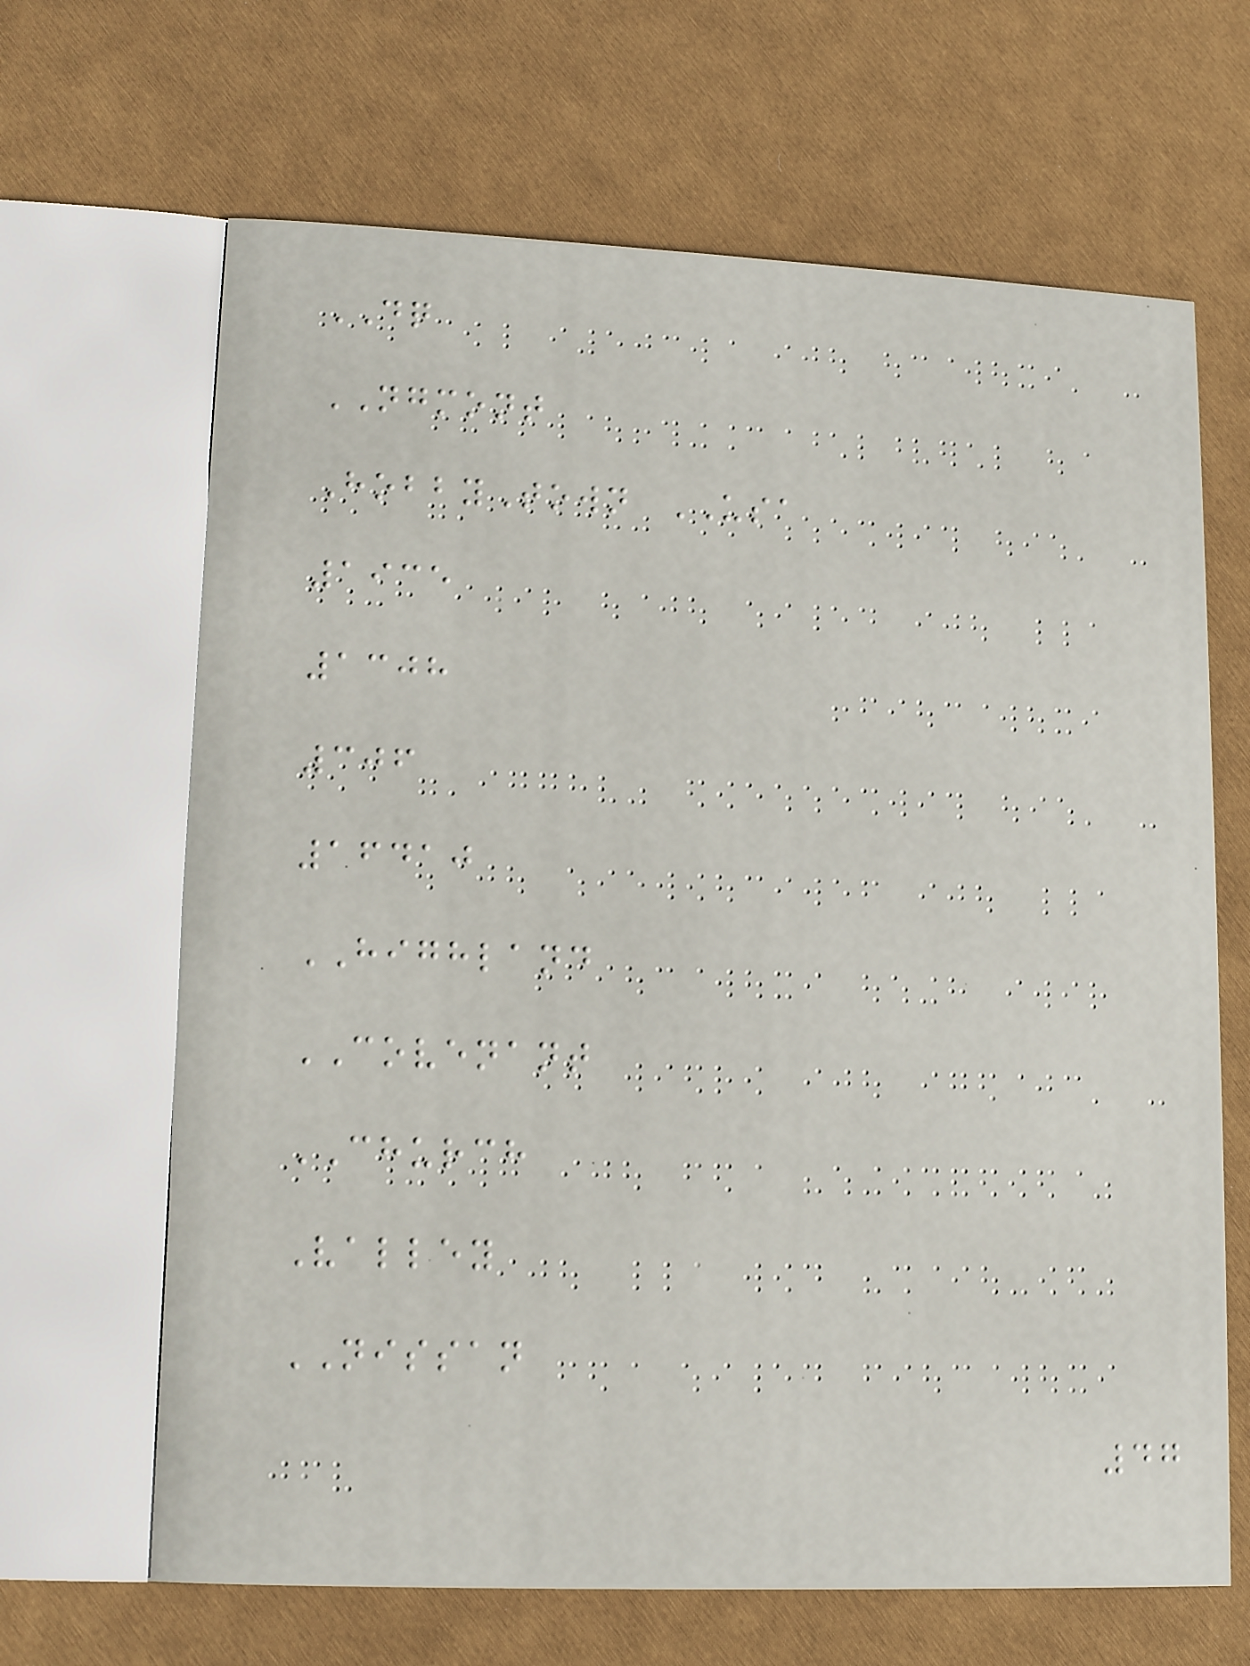DQ
NGMONT
HobbyTown USA
1935
1308
306
16410
HIGHLAND
COVENANT
CHURCH
Valley
NISSAN
47
